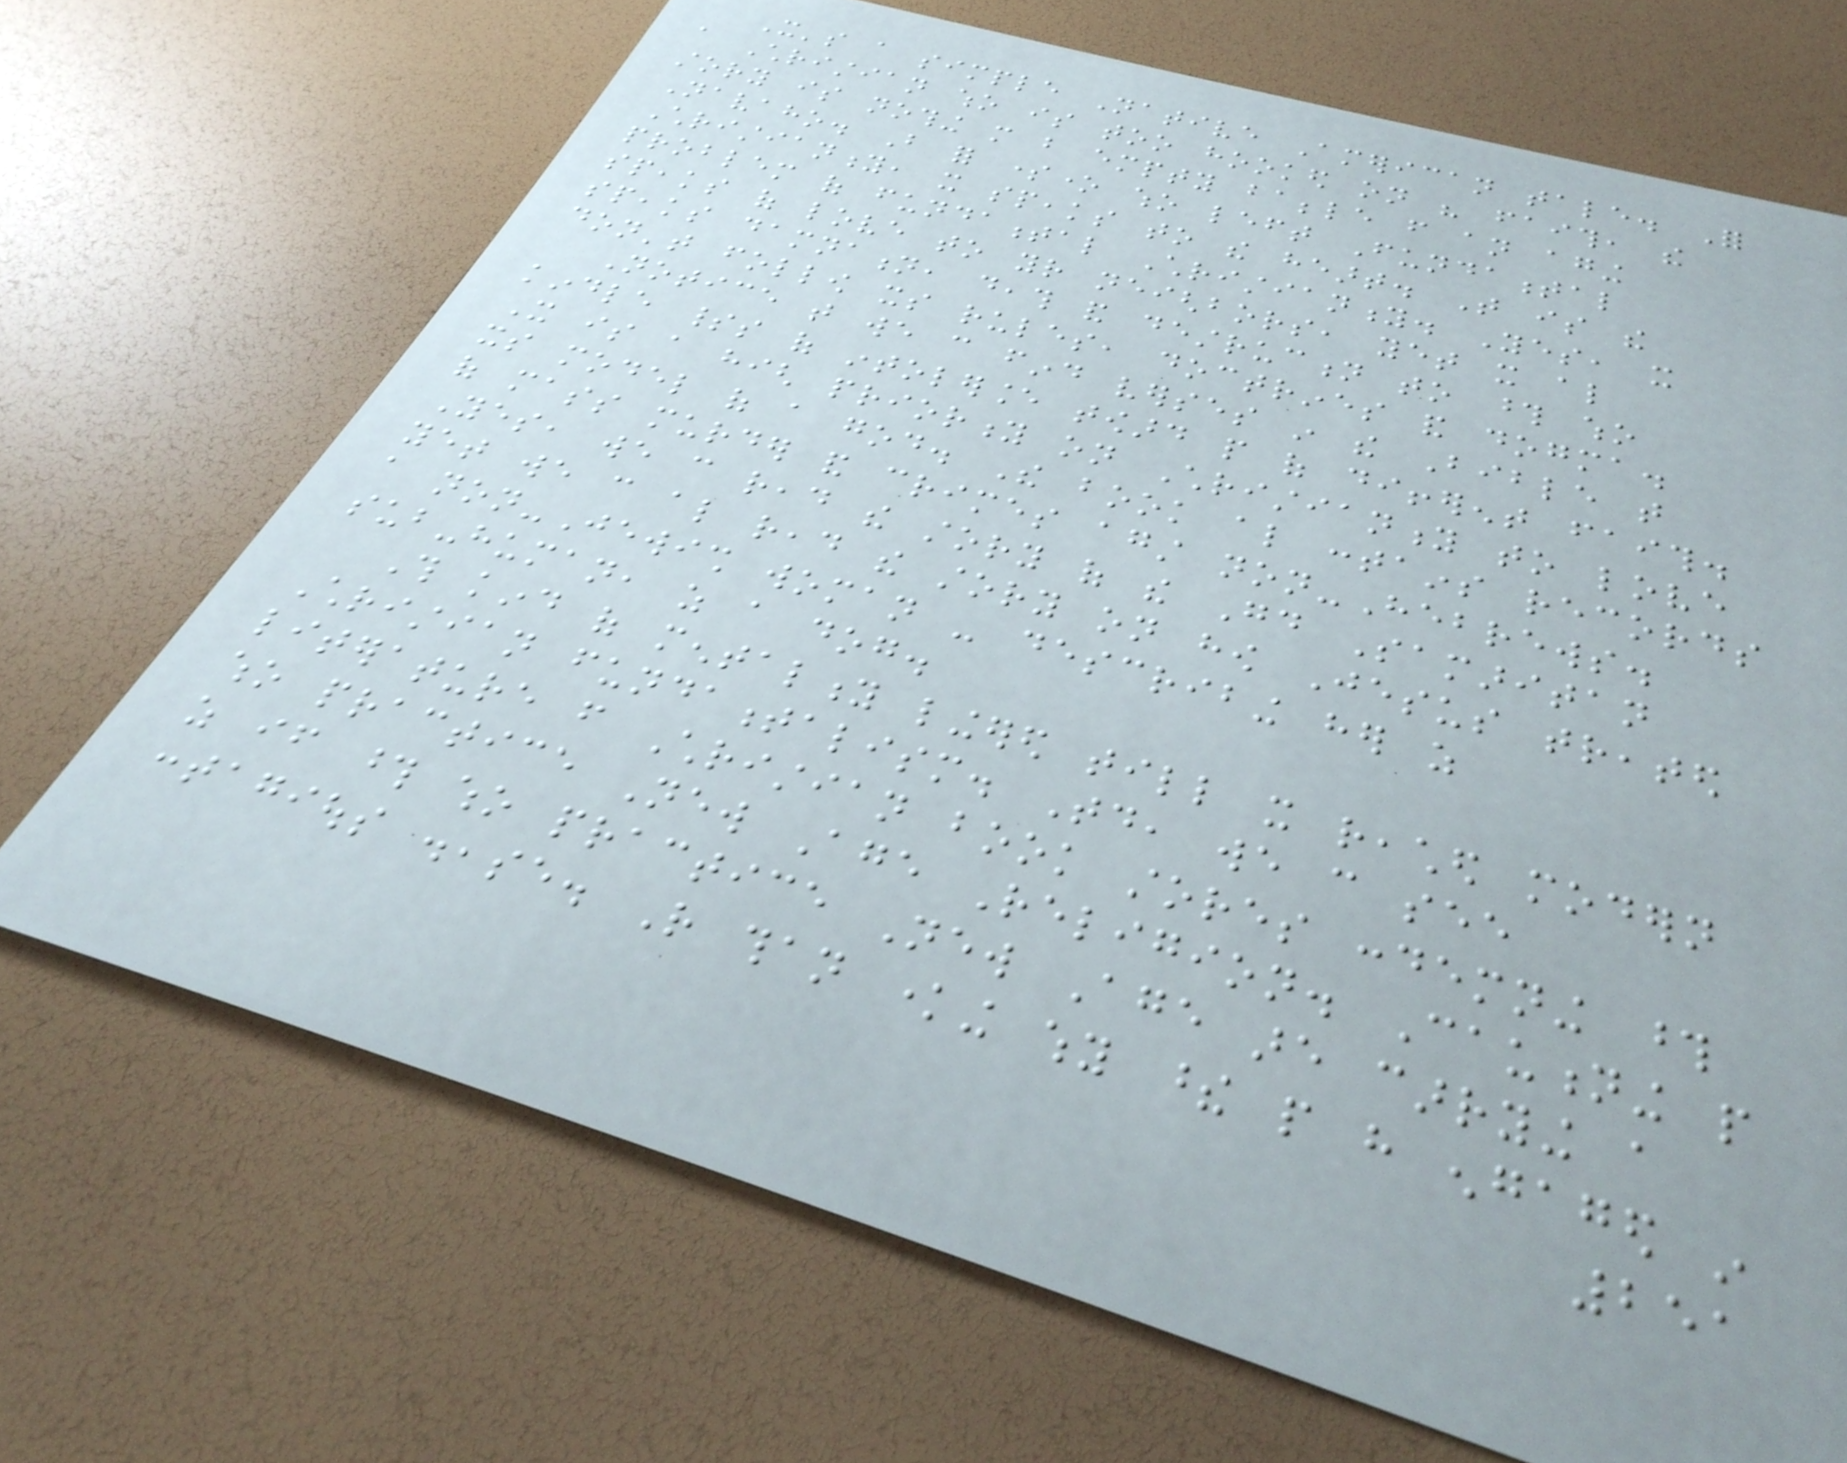It's a simple Native American tale. For
a Christian who is too hooked on his faith, the
story is nothing more but empty babble from an aging
Navaho. But for someone who left Fundamental
Christianity, it speaks to the heart. That is the
problem of fundamental Christianity. Yes, it
speaks of love to your neighbors, yet it also
speaks damnation, death and destruction to those who
don't follow its rules, doctrines and dogma.
Notice that we can find verses in the Bible that
kindle spirits of intolerance toward people of different faith.
It is a high priority on Christianity to love
its model of a god. The book also contains records
of mass murder and crimes against non-Hebrews.
Yes, we can read the story of the Good Samaritan
yet we can also read the story on how Jesus treated
a non-Jewish woman - describing her as
sub-human, as a dog.
This kind of mentality lingered till it reached modern
Christian fundamentalism. Today, we can see
literature from Christian book stores condemning those
who practice New Age Religion. Cautioning people
as if those who practice New Age are carrying a
contagious disease. Rather than knowing why these people have engaged in
251
